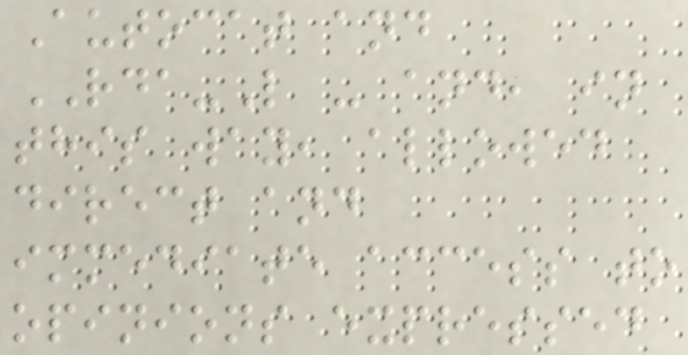Autocat and
RDA-L - and, in
this way, allowed
direct and
immediate access to
opinions expressed
